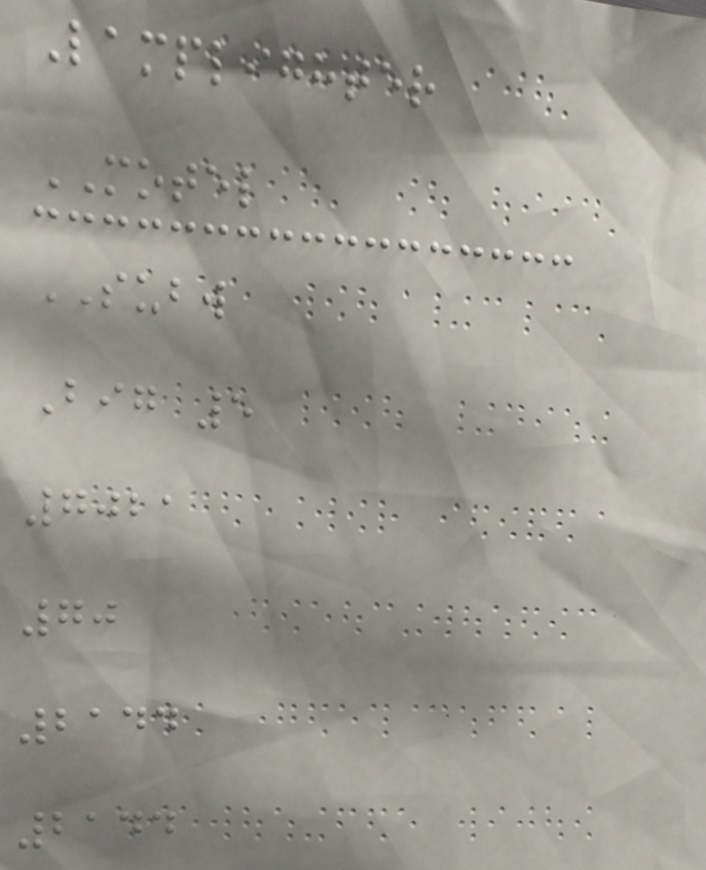Lamplighter
MOTEL
SUBW
Big 5
7021
70
2144
2144
